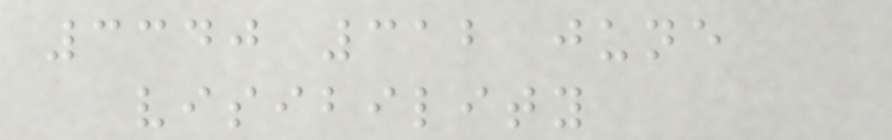3340 312 june
visibility
